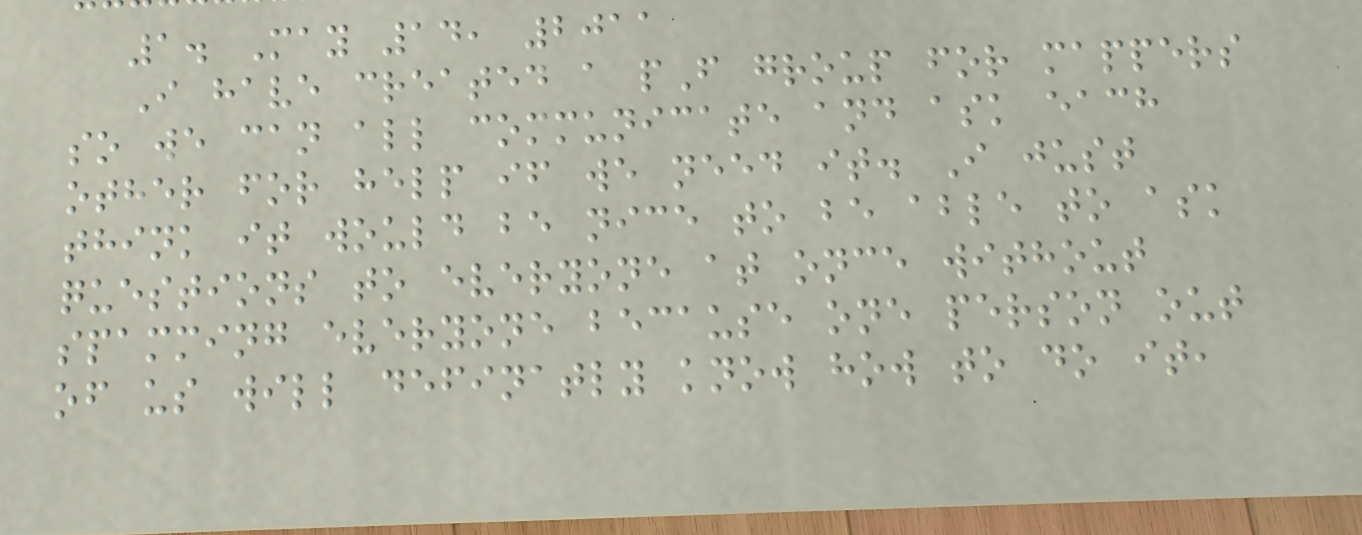1. May 14, 2011
I have created a pF group for mappers
so we can all communicate and ask each
other for help if we need it. I just
think it would be nice to be able to ask
questions to everyone at once without
spamming everyone because one person out
of us will definatly know how to do it,
